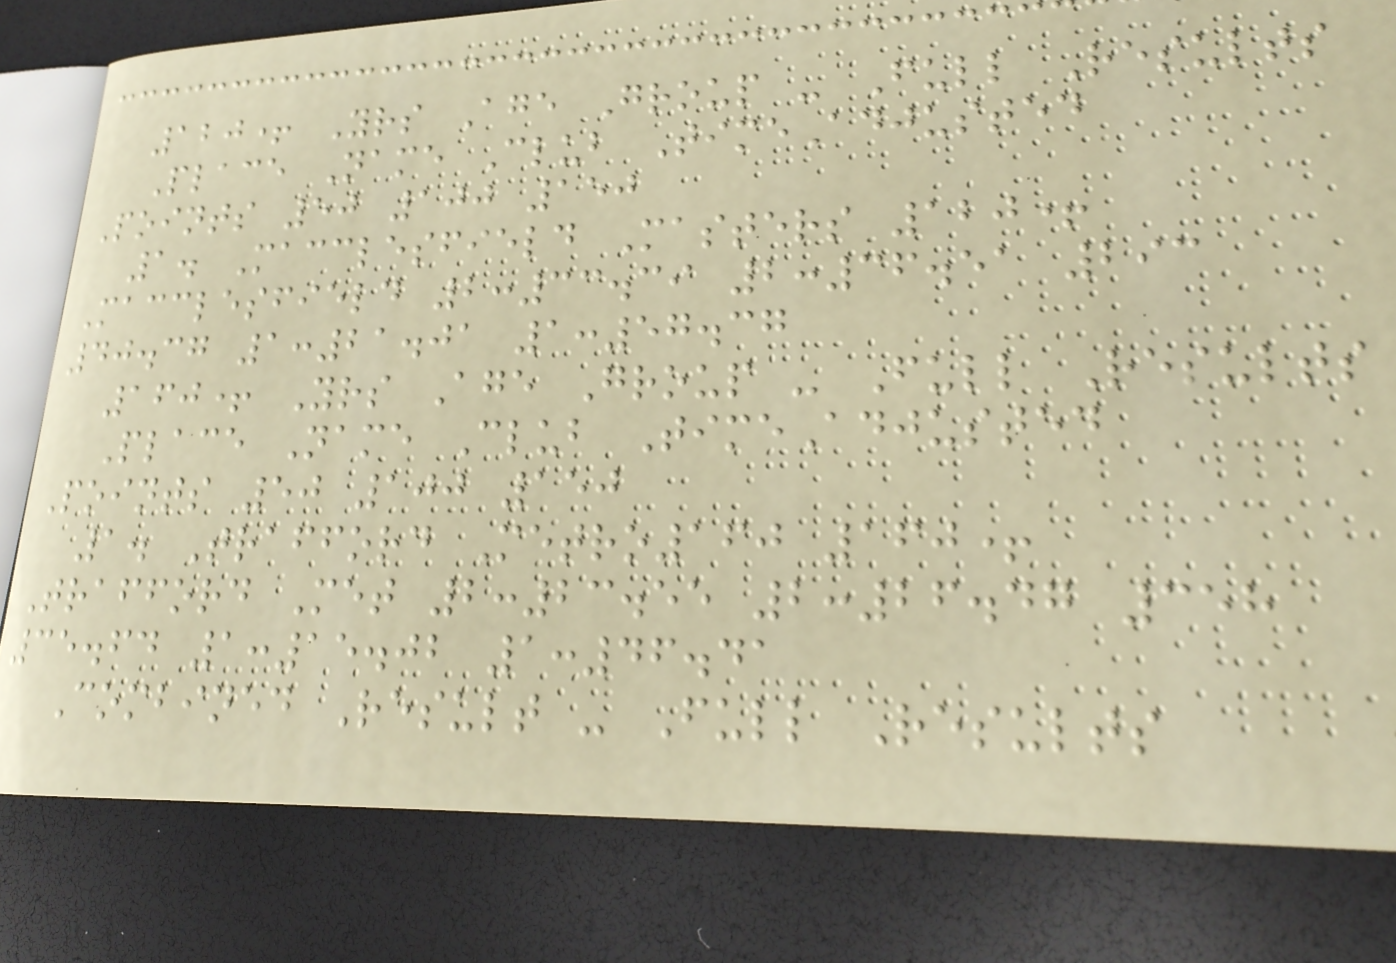120+ Yrs Age Group - Full Results
Place Name Club TimeAdjusted
Points 50 100 150
1. Macclesfield Masters 120+
Macclesfield 2:33.39 2:36.51 293
40.37 1:21.01 1:57.37
160+ Yrs Age Group - Full Results
Place Name Club TimeAdjusted
Points 50 100 150
1. Trafford Metro160 160+
Trafford Met 2:23.55 2:26.47 358
35.64 1:15.02 1:46.41
Combined Result - Full Results
